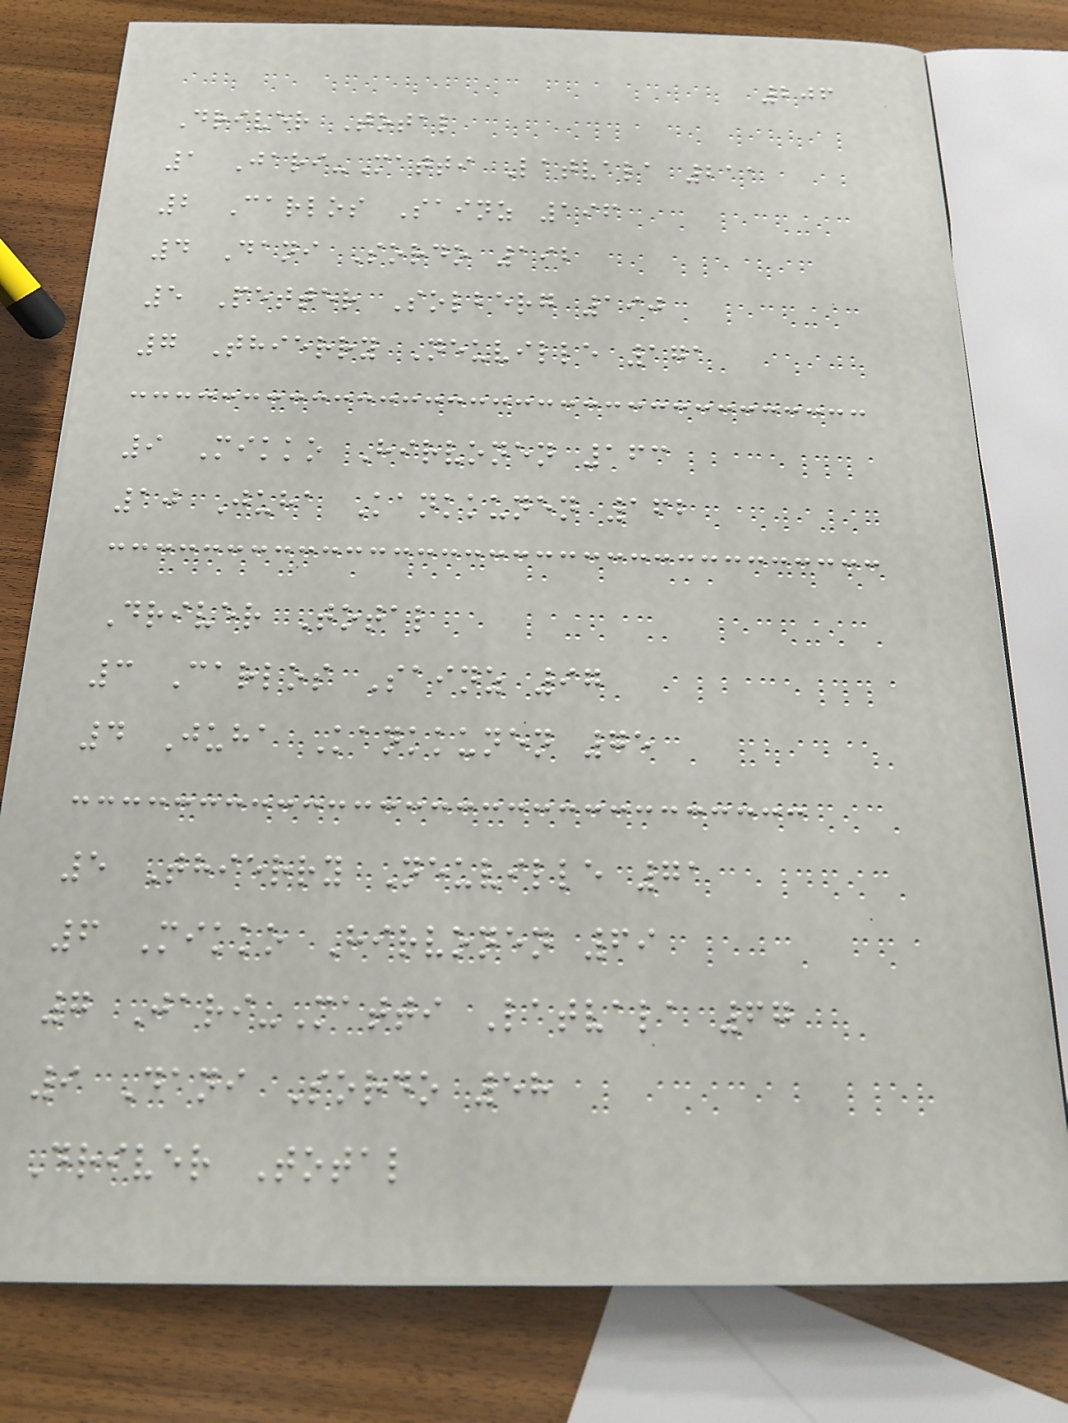206
Driver Total
1 Jari-Matti Latvala 211
2 Carlos Sainz 196
4 Dani Sordo 192
5 Petter Solberg 190
7 Thierry Neuville 171
9 Mikko Hirvonen 163
10 Juha Kankkunen 162
Driver Total
3 Carlos Sainz 97
4 Juha Kankkunen 75
5 Thierry Neuville 71
6 Mikko Hirvonen 69
7 Jari-Matti Latvala 67
9 Dani Sordo 58
Driver Total
